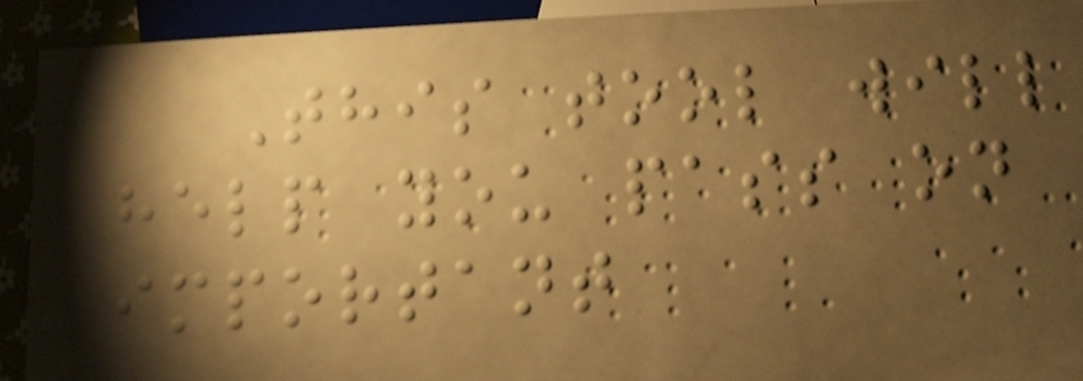This tool will
help you pass on
important
